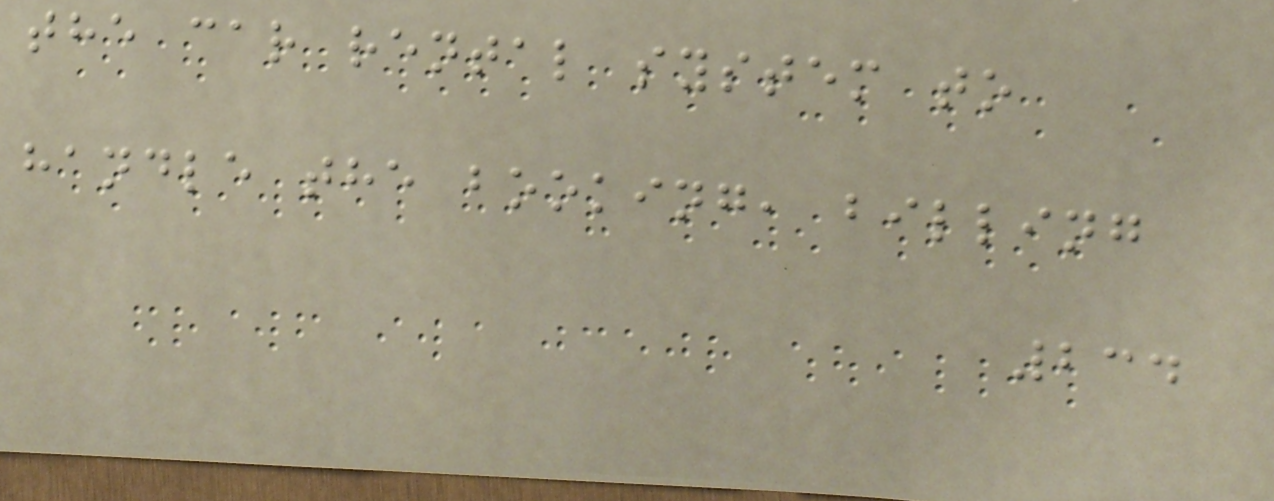the car rental system to
handle the booking, billing
234
